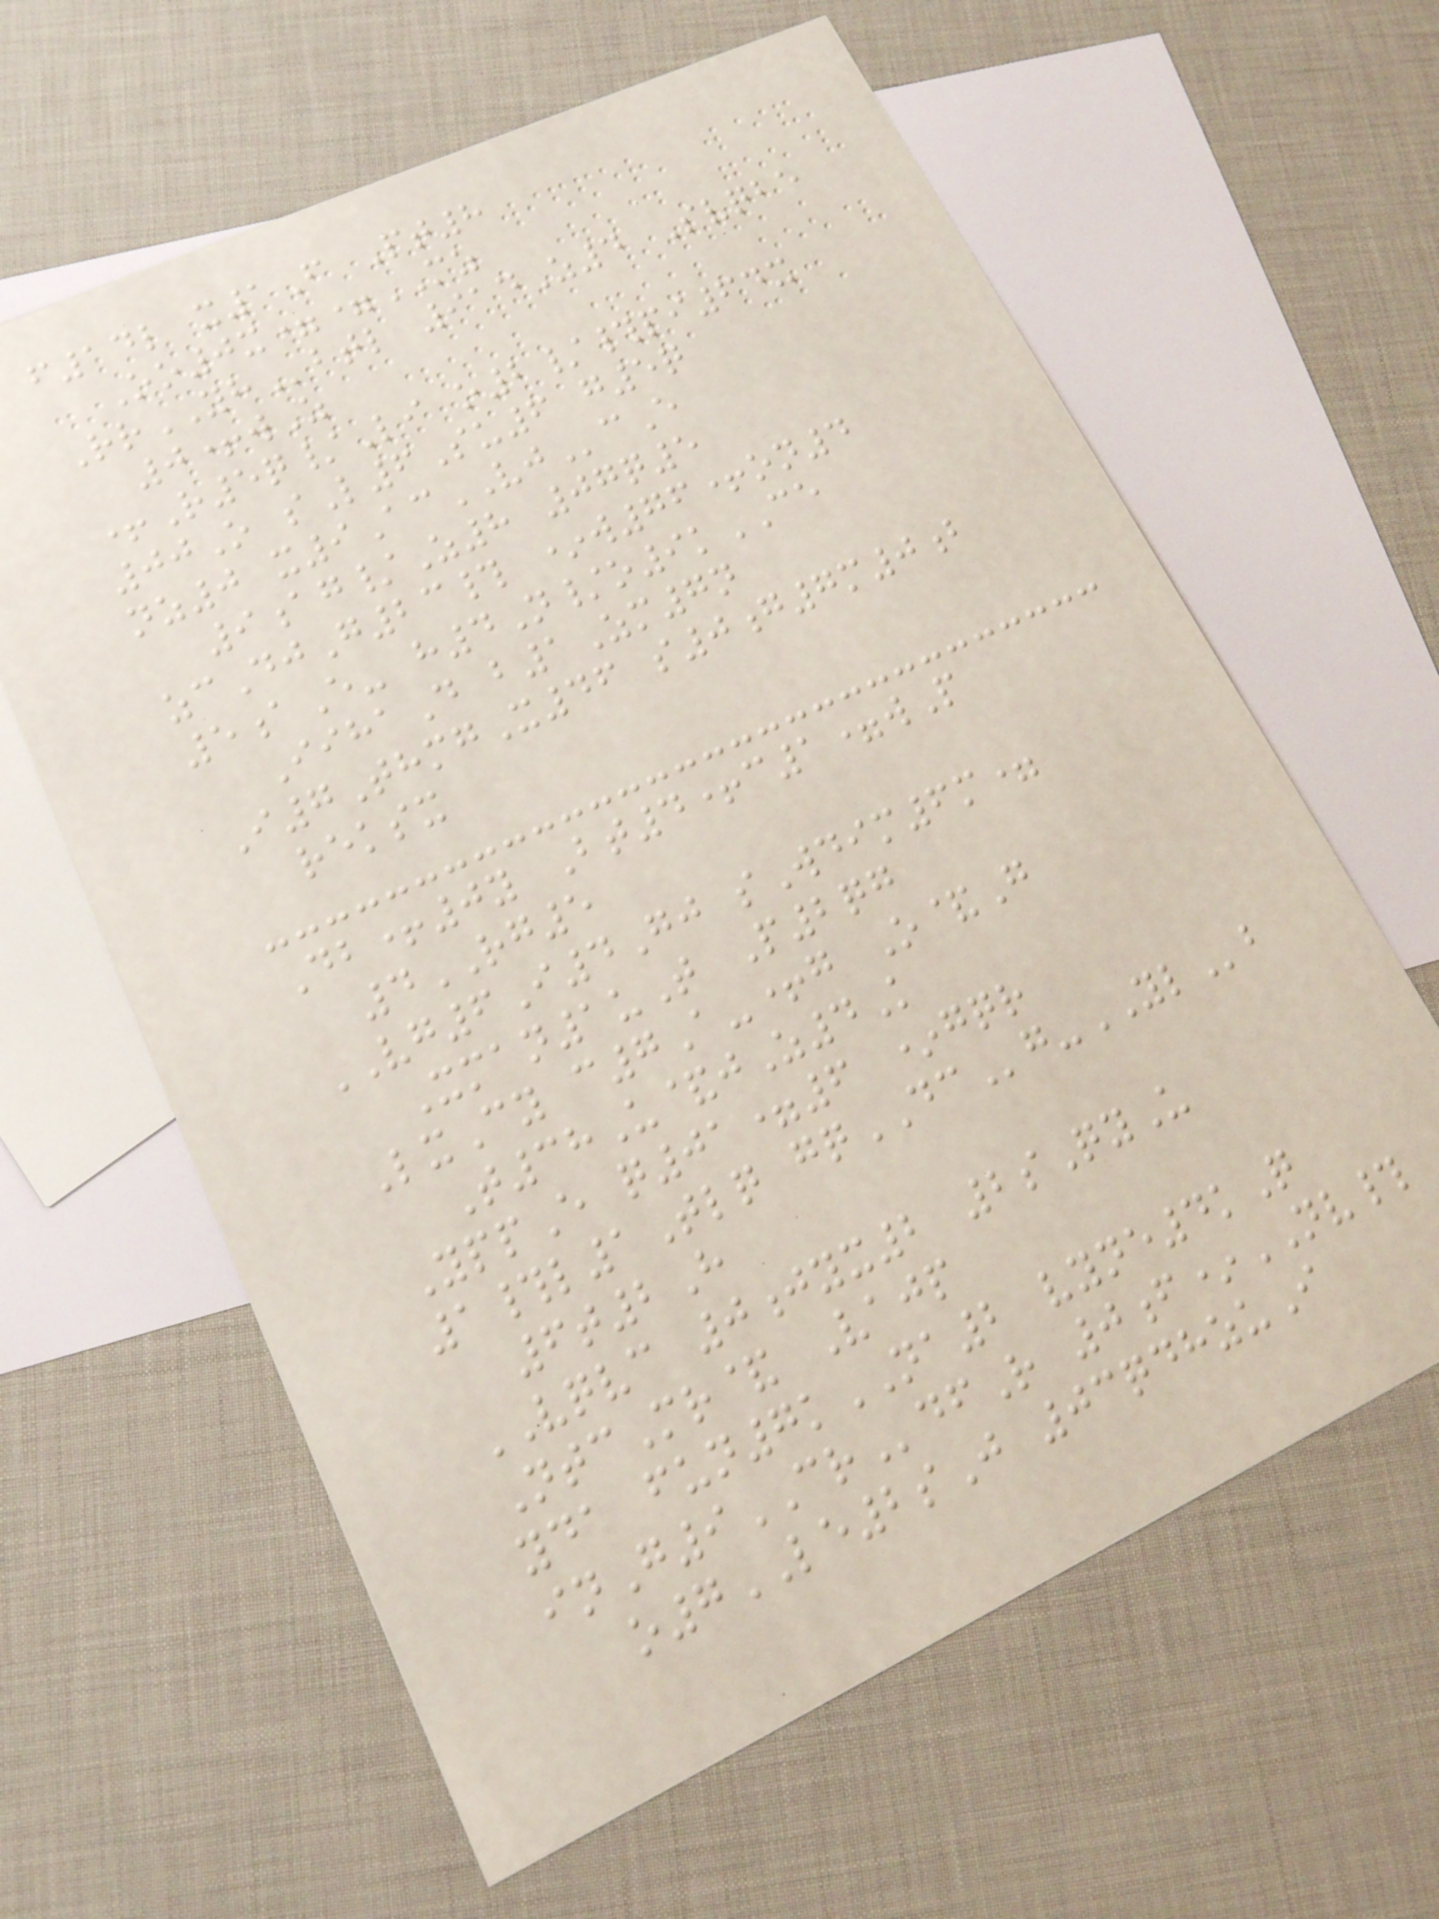f14l x1F Pt8
Oo0x==MZ
RrYHbtl 914Z4 Svqbe
0+wZ
+R5q/Li o2/#pi64x
00O sL6Su6 g5q
nz0 x9AcVJcE
9ag/Z8 07q5
zcDjG23# *w76+on4
5aE- h4N/o9kCE
IihaD b1Zm7n
I7ThmgX46 s0g7m0b
reksx
Db+0y Bt4+c1=wP
4RG5
VG6I4Gj sWdim6m=
Xman1uT P2qg
LxCy c7A-+g O&G
T38U&jZ4K
YppE q01=6 *gqr
1#l1Tlq gqDCg-YLb
6t2H
VQVC 0jyx2 2sQyU
NtcMr& Vajp
yda fun7kNA2 vyne4kQ
inG9CRdfR 0f*NV#
o7LE2sJ 03qdhzuI
